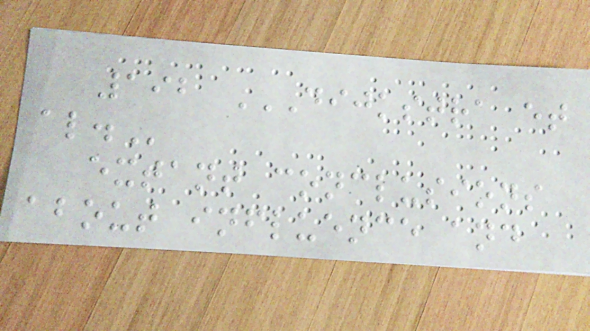192 DIJKSTRA ET
AL.
extant conclusions
about influence and
